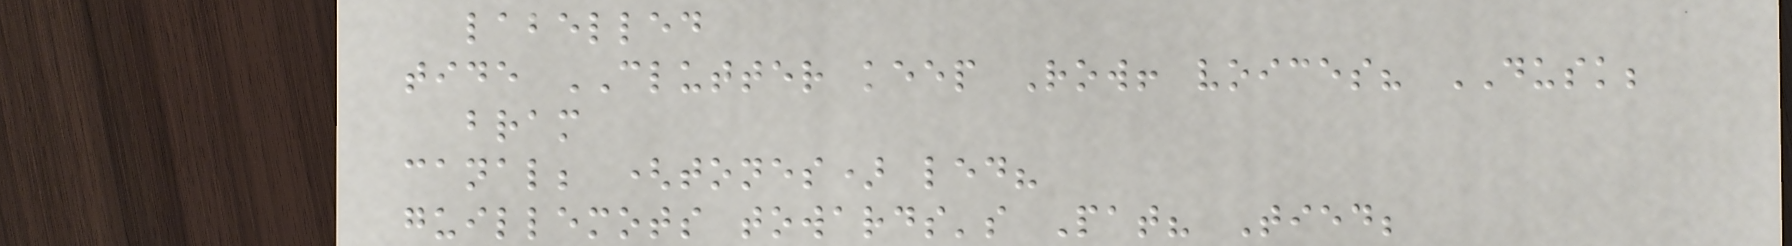labelled
tide CLUTTER keep Row! voices? DUSK;
bram
canal; (tones) led?
guillemots towards's Pat? Tied;
